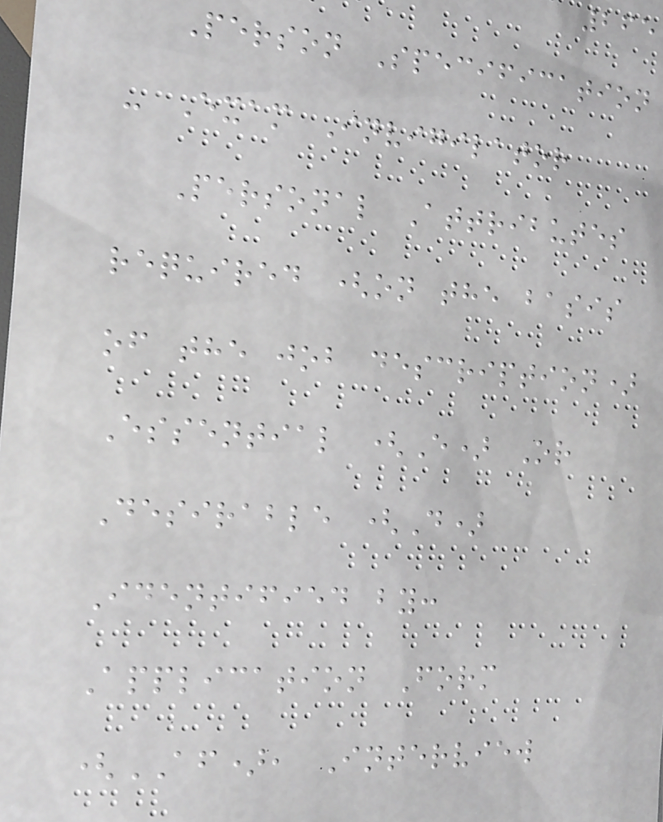265
Person Specification
- Exam Invigilator
Personal Attributes
required (on the basis
of the job description)
Essential (E) Or
Desirable (D)
Identified by:
Application Form
(AF), Interview
